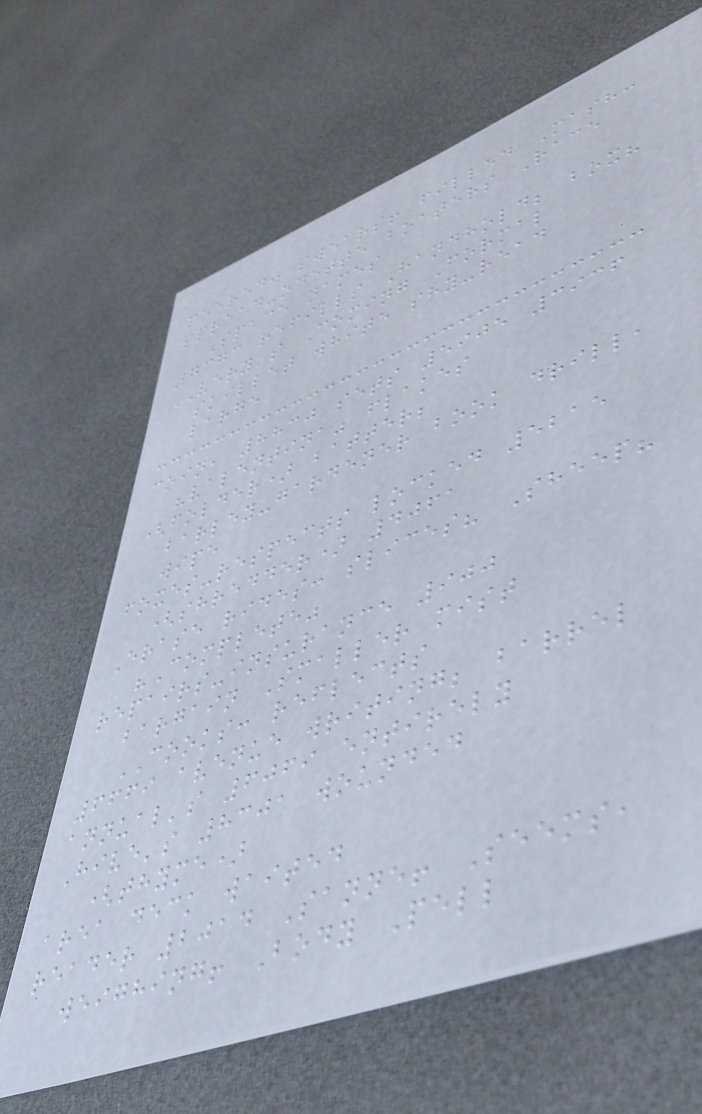peered. swears! filled Mash:
spread-odette boaters Race
Space names
7373 refills Handhold; box?
VERY's Coming Formal
skillet white shy-read
large
coin, 8830 sets 5905 3936
"valentina" flakes
(folder) batter;
barley-gardener book drill,
wipe
foxes-respects locked 5215
(shredder) 4061
Erase rides: slices? Sheep?
"Complete"
repairs-insurance 900
bargain Smaller mist
COOKS: reflects
6669 avenue writing; barrel
annual's 6069 entirely
Hive's 8301 wounded
(thyme)
area deck waited
reader 2014 Sanne! Seems,
weighing! Body Pell
